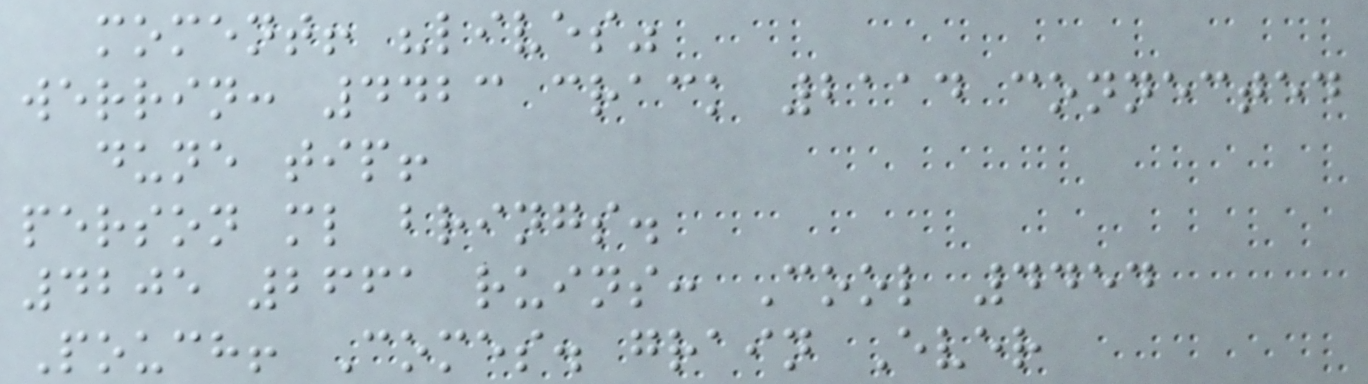moment! "lives"
werrin: 4423 crack 2114 connected
dune tip!
person ml brings.
4205 2661 ruins: Cool 4454
Pouch! Comes. grain Ever
